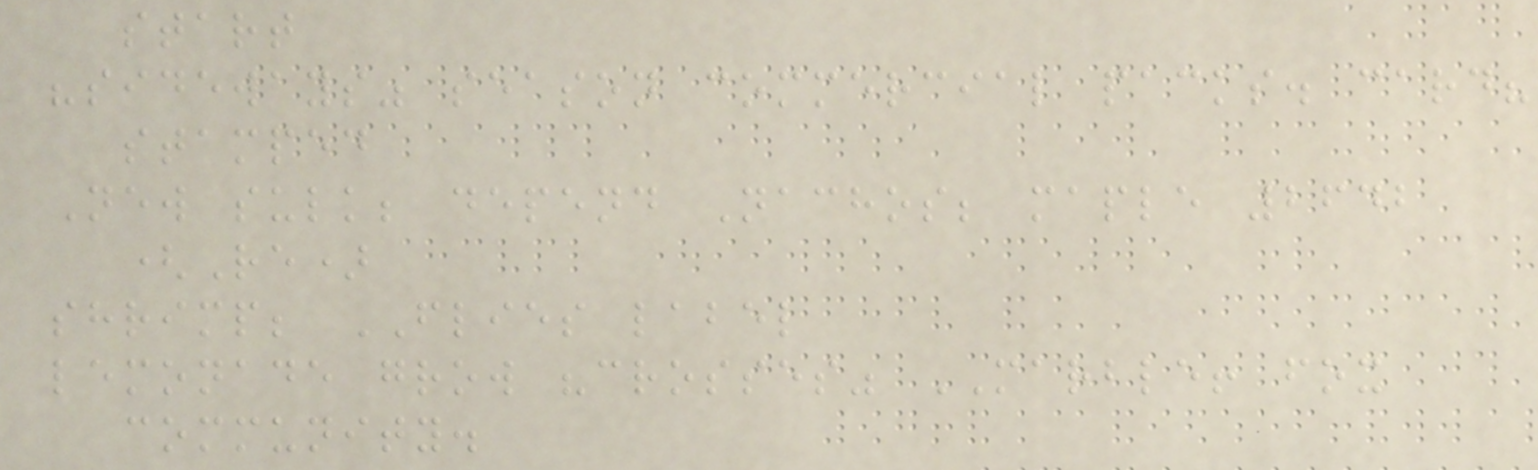start
"sideways" season commercial packs. card?
stamped
New sulk; depend Nachos; maple 2642
(Re)
shrimp; FLIES label
lemonade grow "crosses" MARBLE! fox
community.
